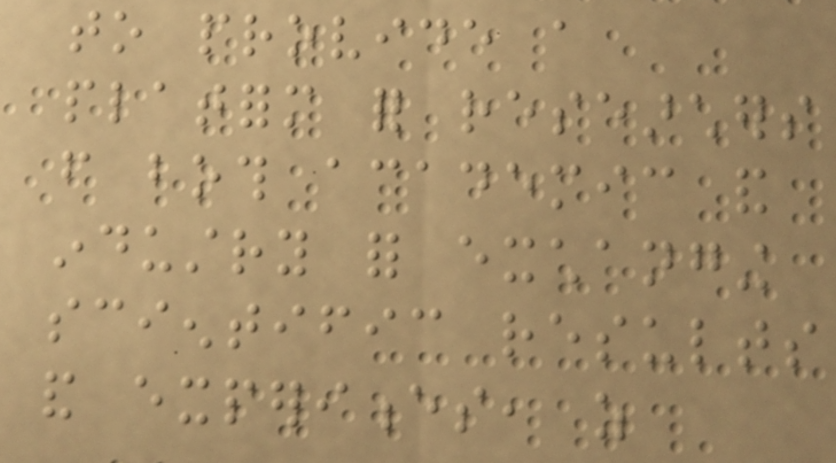to provide a
platform for researchers
from both academic and
industry for exchanging
scientific results
and experiences, as
